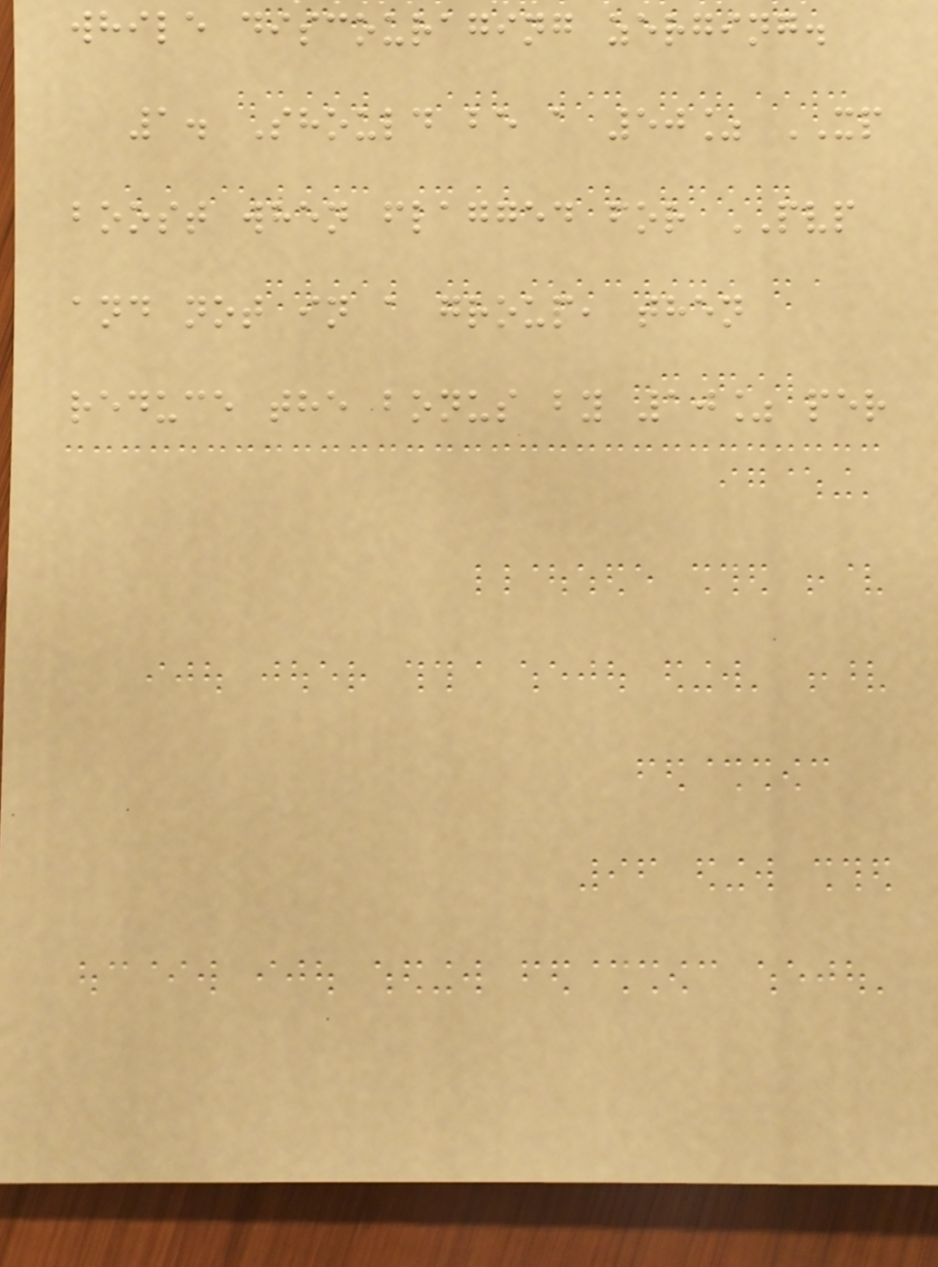while discouraging zerging.
1. Should be a 50% XP
boost when flagged for PVP
and not in a group, then
reduce the bonus by 10% per
